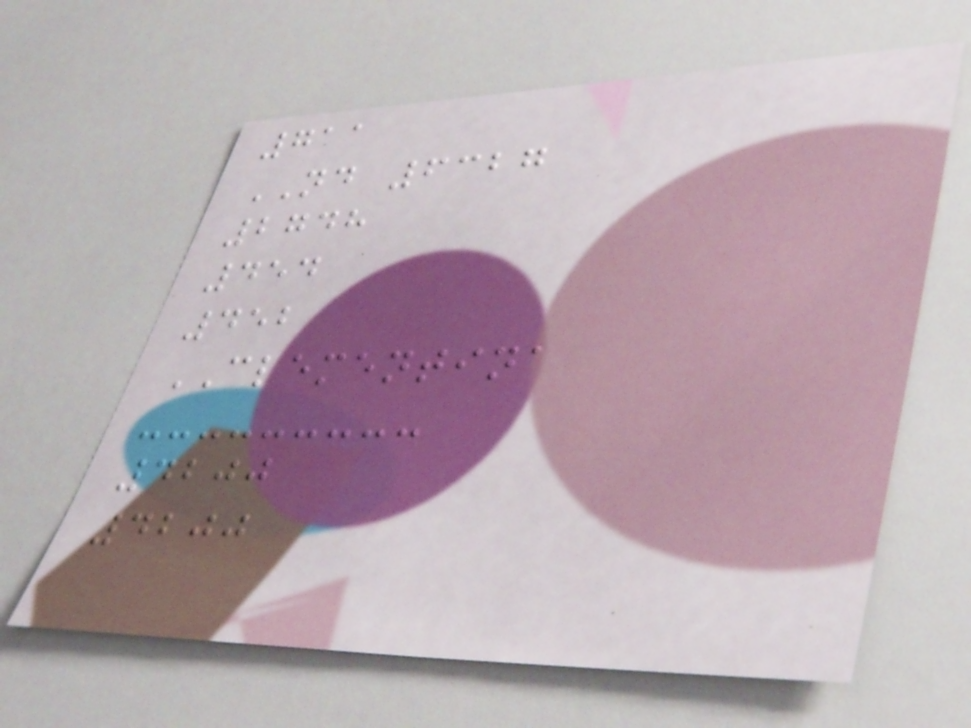711
ND 6327
2748
454
452
CLEMENTINA
4200
4200
